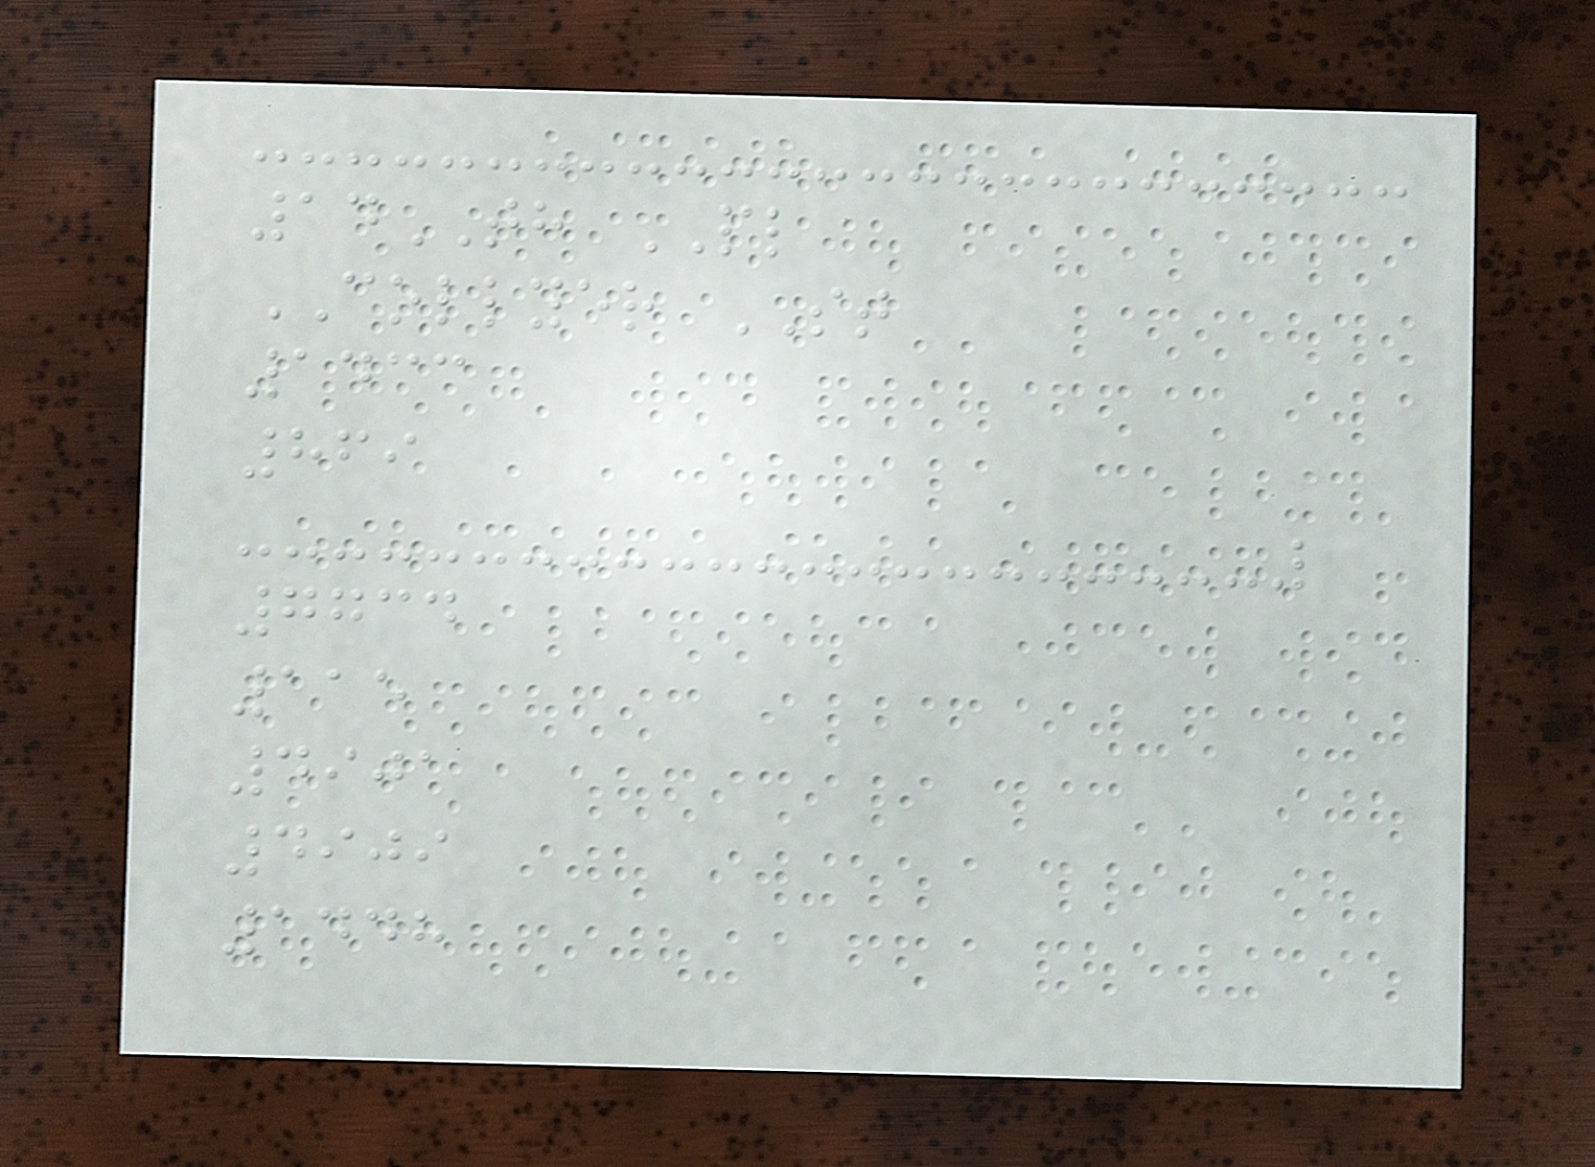14TH PL
COLLYER ST
1433
869
7734
115
4901
4909
1448
